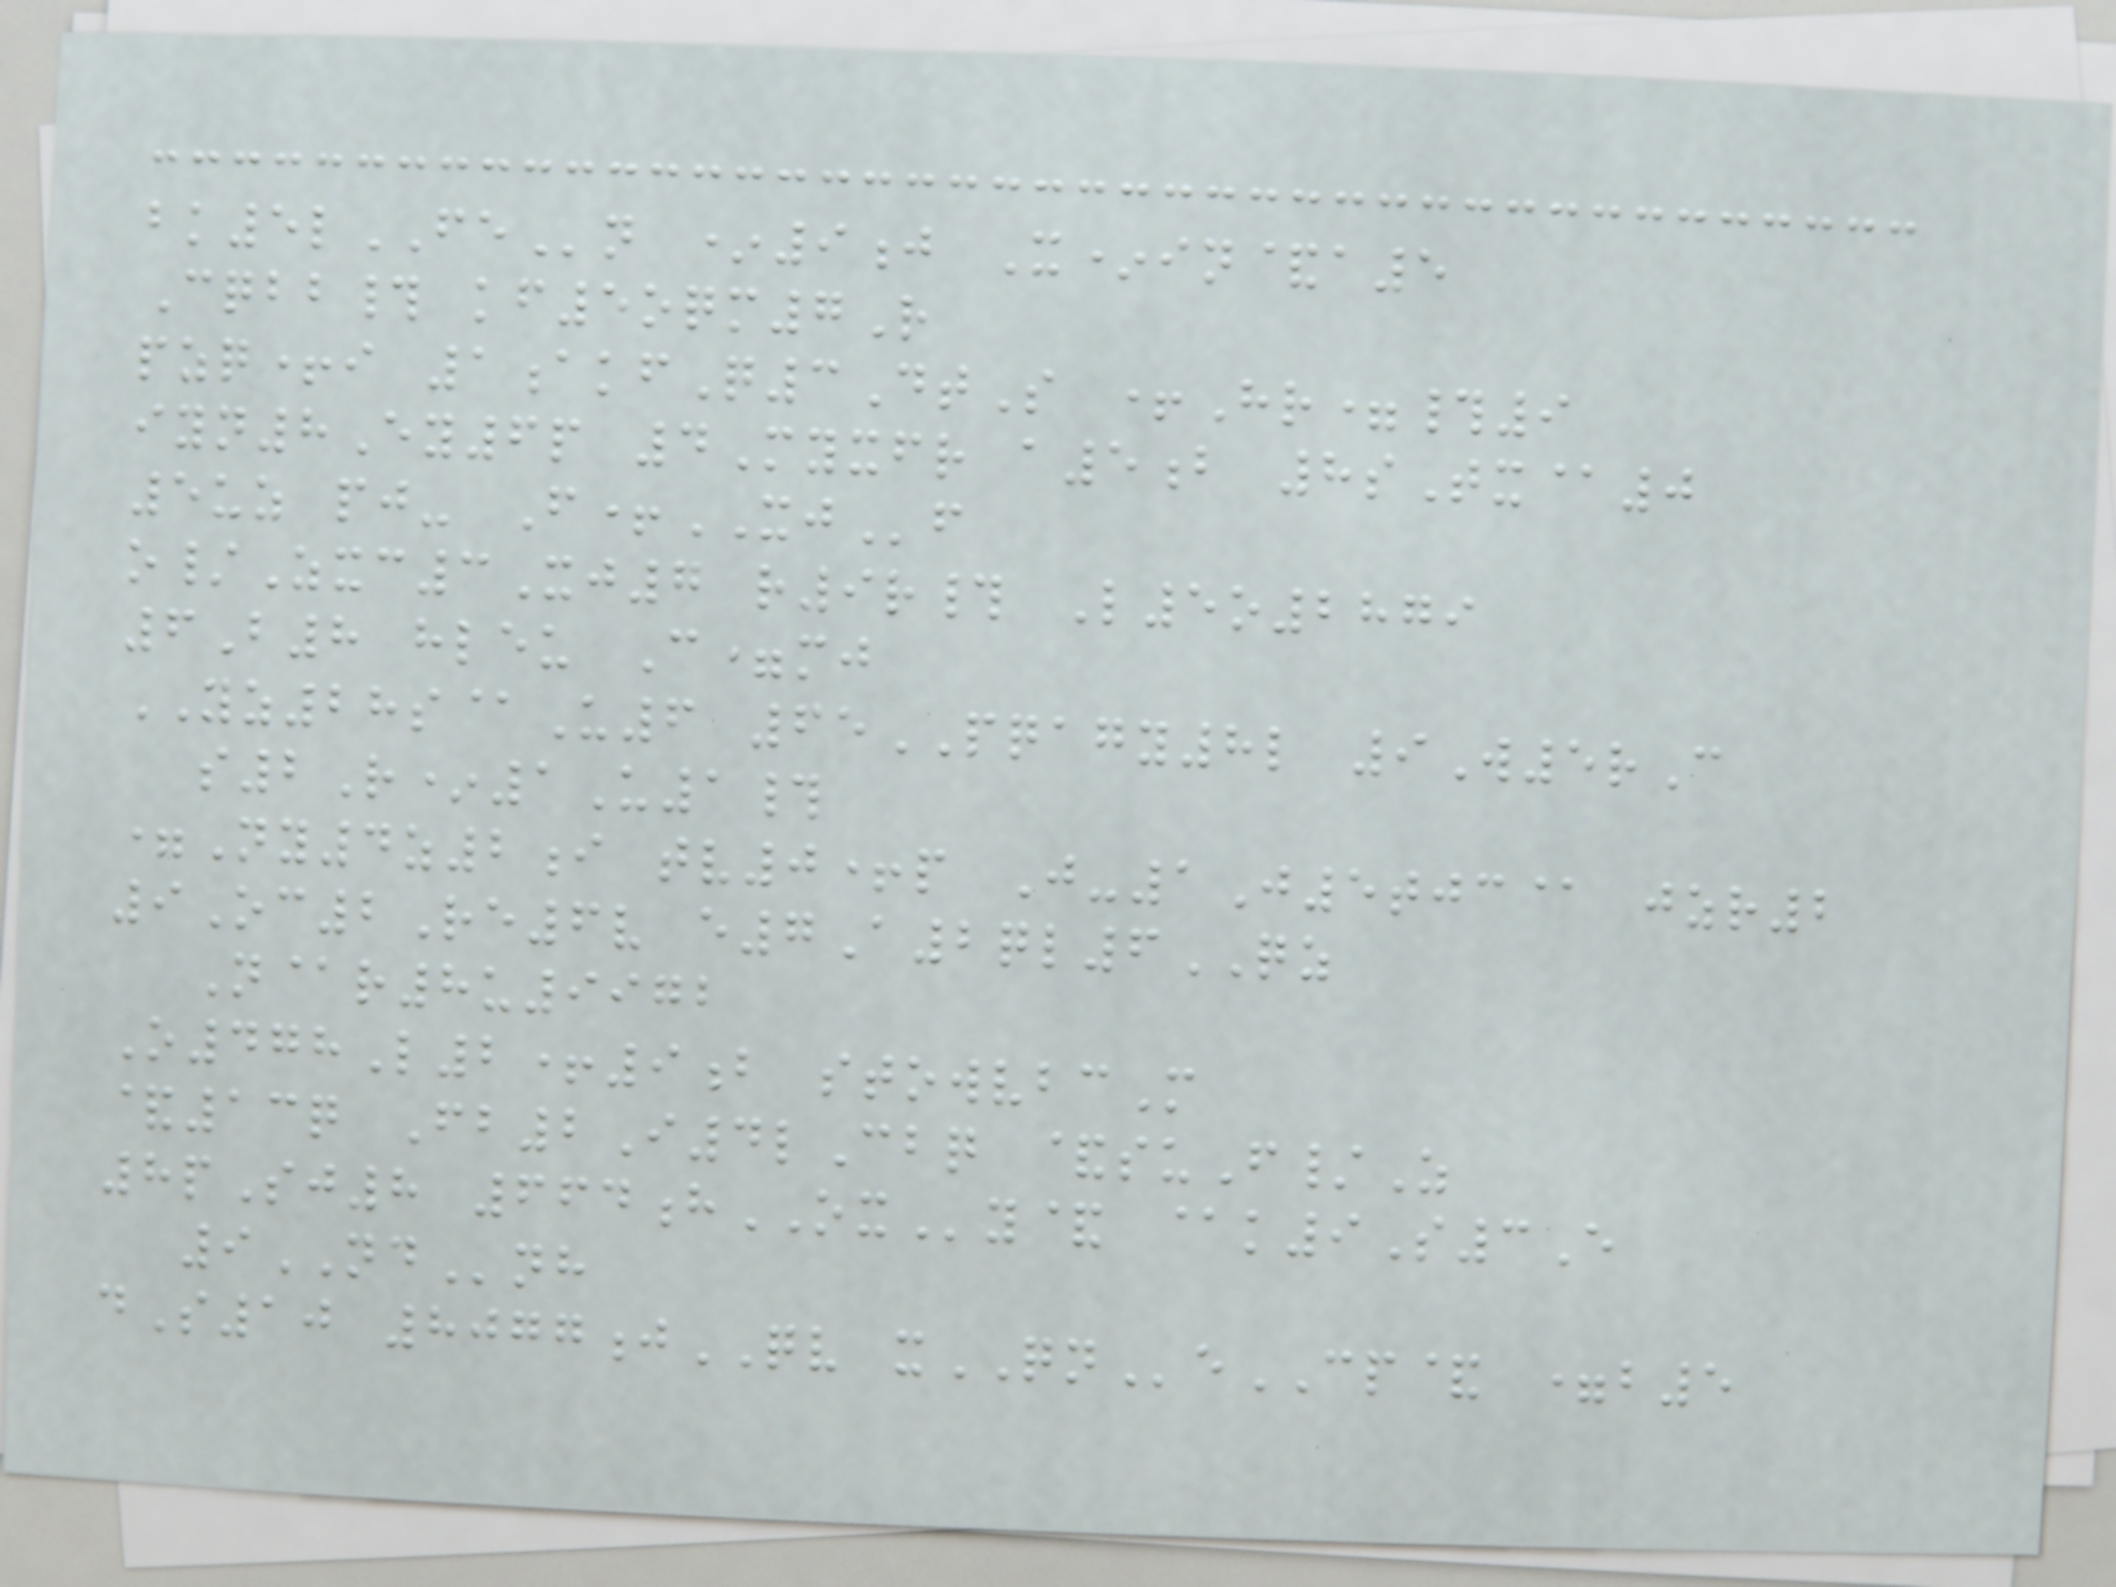bk5lFEn *9j X*in&a5
Cqbb# kf5oqm7R
pzq+i 1akfQ3DtS +Hr=#9
iyn8Ey6p 4Myxfr a5b 8sTx@0
5uz pj- F+XJf
o/Zxc3Xj7 r9r# L5o2879
6B8 hleu C=mj
YZ28s@U6 65PQAGY8l 9W5rC
s2R*1U1#
=Ny4z2i tv0+p J-1J5tjc@ jzr2
9Oc2Re6v e7A2ql6QZ
N@r8u9972
O478L2+9b stowvbcM
&13q Fb2I4lCbq &suF/Z
8pSj8 664hOXy& @k9S3E
9NDnh
dS10 8077jQV xQNeCP& =b5
